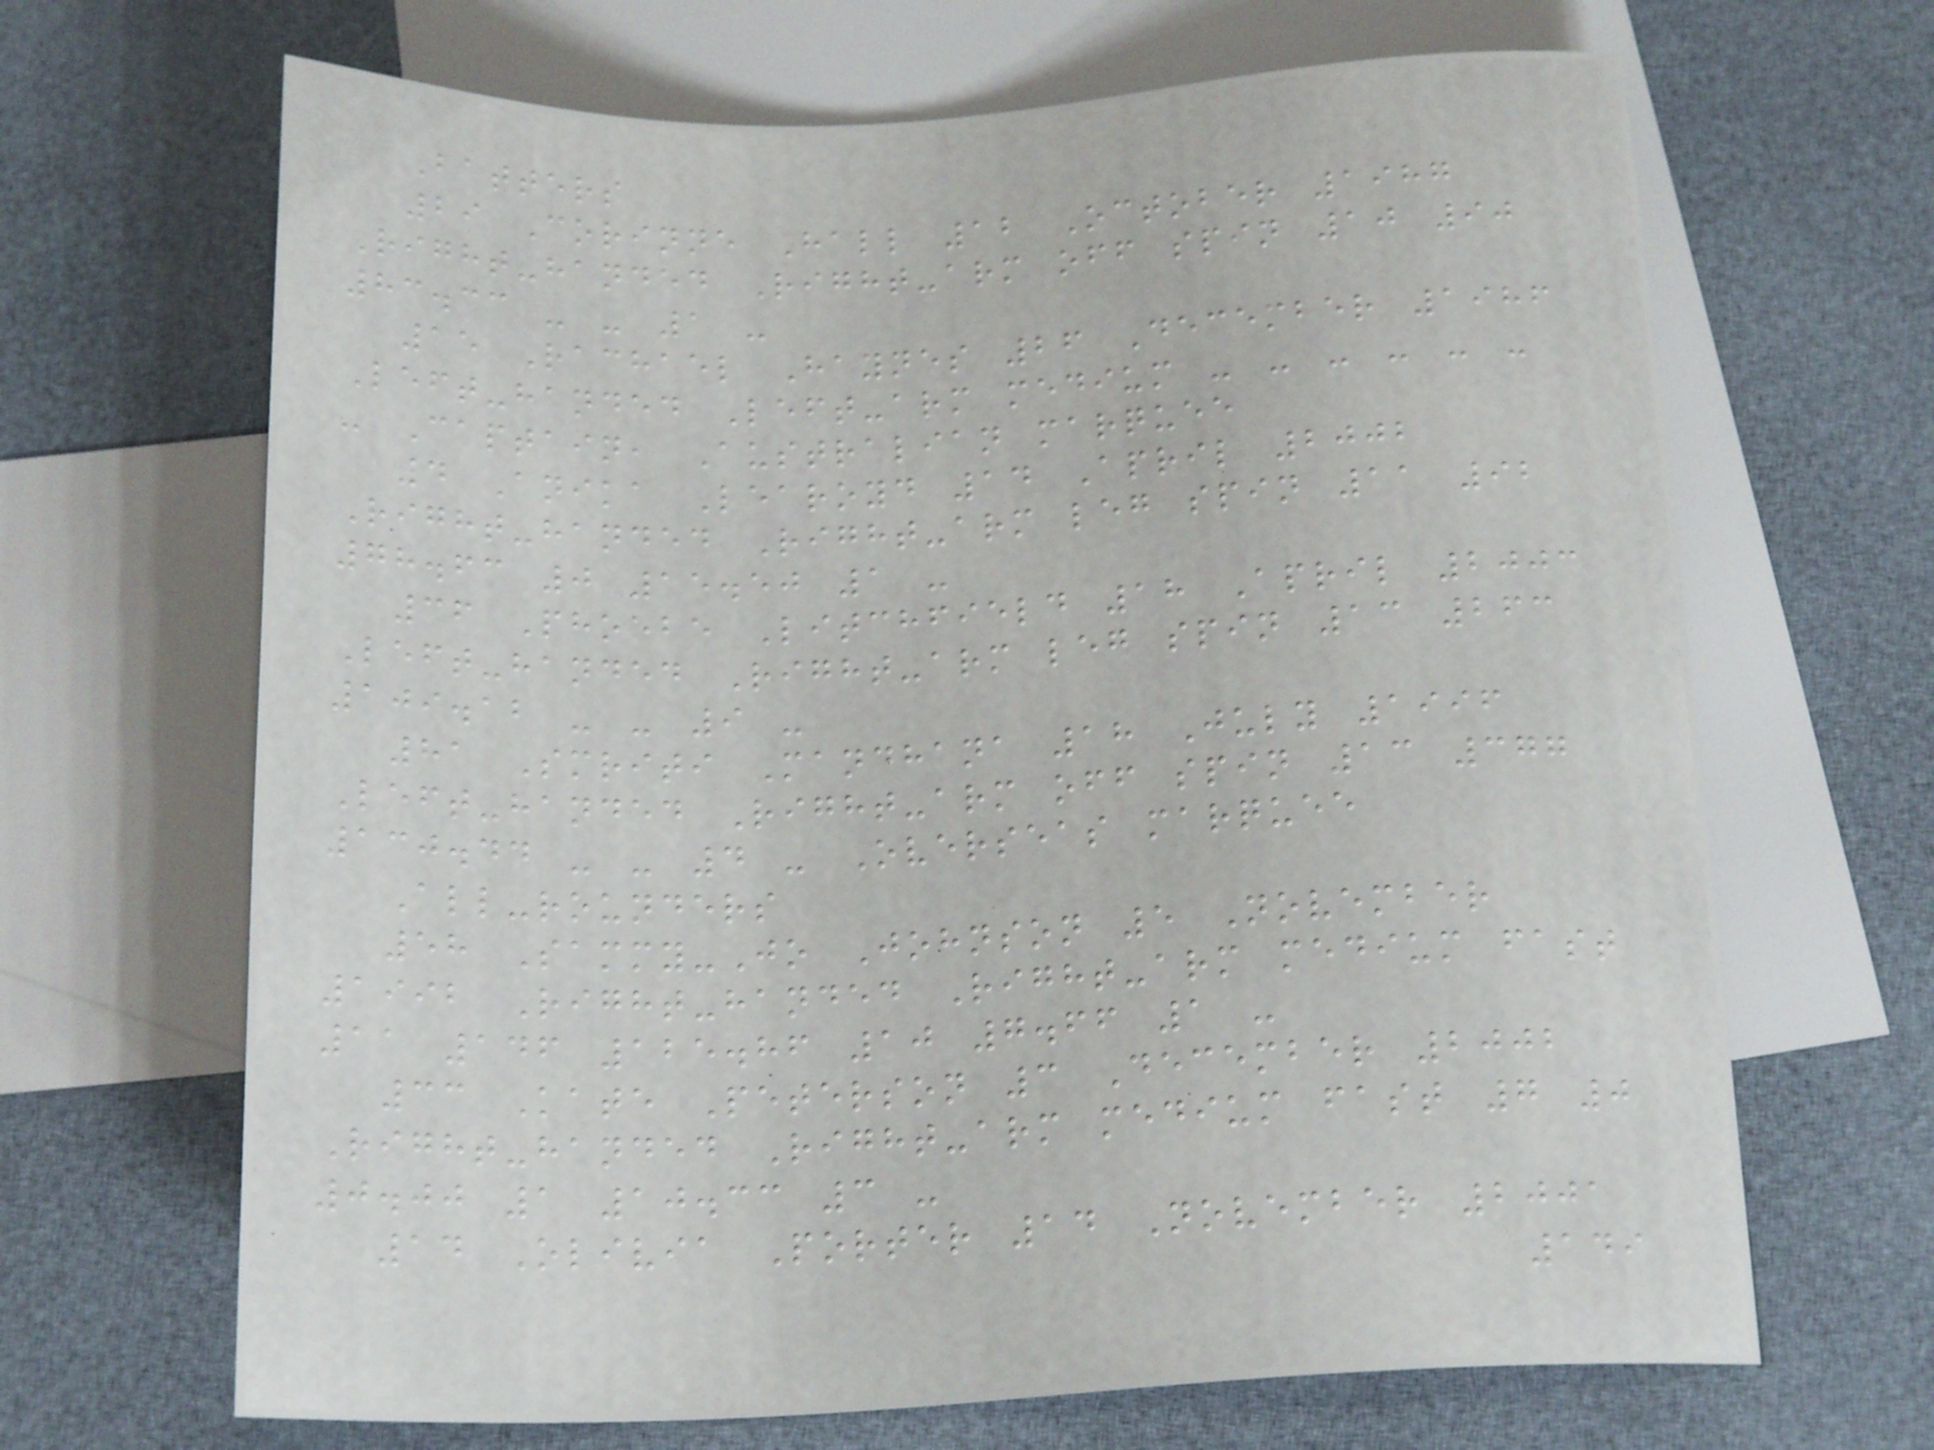Batters
29 Corinne Hall 12 October 1987
Right-handed Right-arm off spin 10 90
83.33 - - 1 -
15 Rachael Haynes 26 December 1986
Left-handed Left-arm medium - - - - - -
- Captain, Australian marquee
4 Anika Learoyd 14 April 2002
Right-handed Right-arm leg spin 11 92
78.63 0 15.50 1 -
36 Phoebe Litchfield 18 April 2003
Left-handed Right-arm leg spin 13 263
109.12 - - 9 -
81 Smriti Mandhana 18 July 1996
Left-handed Right-arm off spin 13 377
130.44 - - 4 - Overseas marquee
All-rounders
58 Sammy-Jo Johnson 5 November
1992 Right-handed Right-arm medium fast
11 146 125.86 10 7.66 1 -
33 Kate Peterson 3 December 2002
Right-handed Right-arm medium fast 7 0
0.00 1 10.33 3 -
14 Olivia Porter 14 November 2001
149
